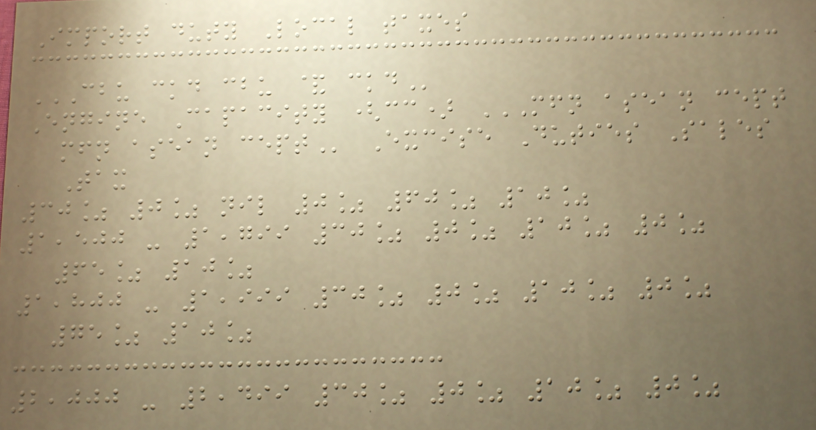Import duty Local taxes
CBU CKD CBU & CKD
Engine Capacity (cc) MFN ASEAN CEPT
MFN ASEAN CEPT Excise Duties Sales
Tax
30% 0% nil 0% 60% 10%
1,500 - 1,799 30% 0% 10% 0%
65% 10%
1,800 - 1,999 30% 0% 10% 0%
75% 10%
2,000 - 2,499 30% 0% 10% 0%
